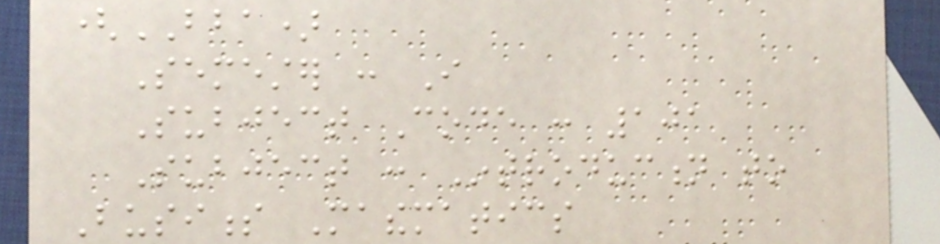(BBA)
Semester : I
Subject Code : 101
Subject : Introduction to
Business Mathematics
